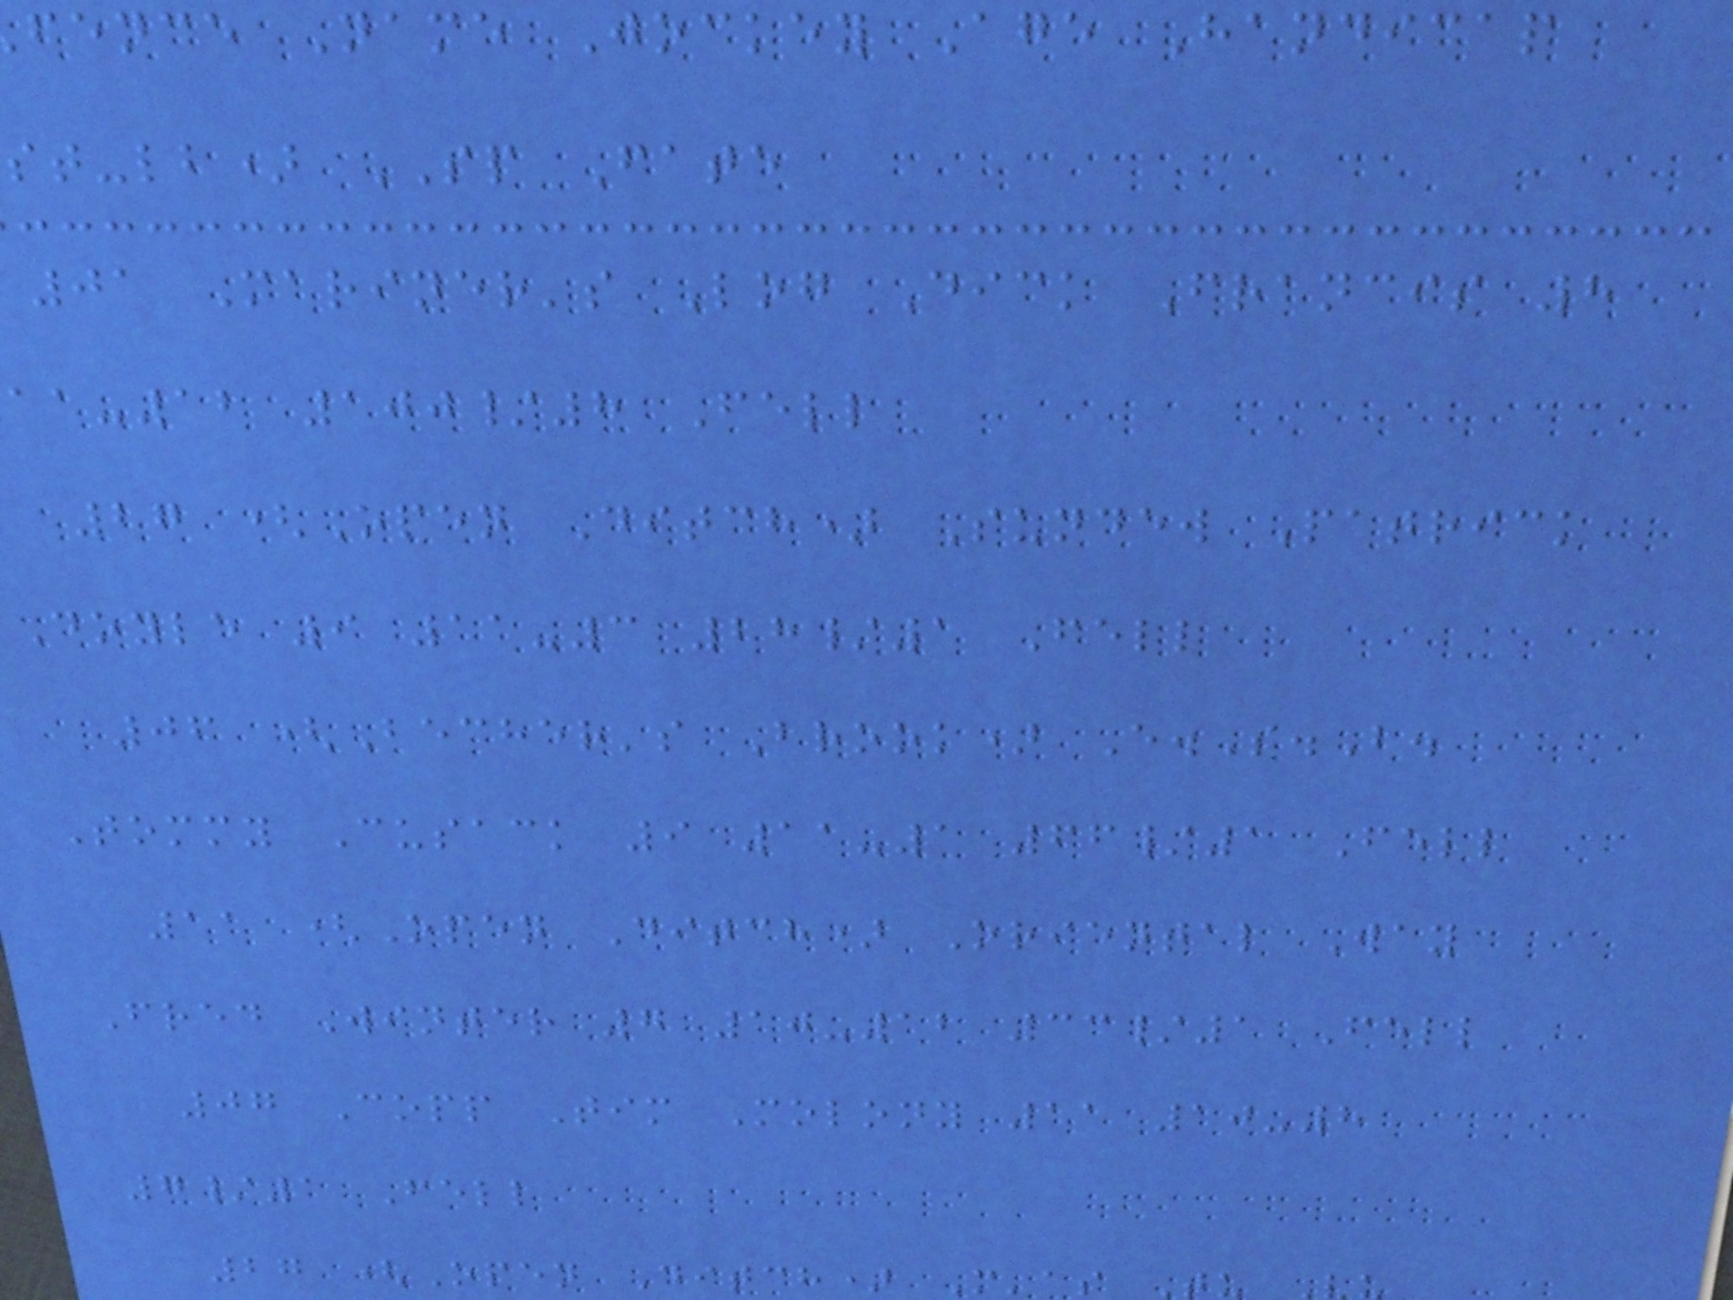fence Name Jockey Age Handicap
st-lb) SP Fate
01 Mariner's Log Dick Francis 8
-12 100/8 Fell
27 (Open Ditch) Sundew Patrick
Doyle 9 11-3 28/1 Fell
06 (Becher's Brook) E.S.B.
Tommy Cusack 9 11-1 66/1 Fell
11 (Open Ditch) Oriental Way
Fred Winter 7 10-12 33/1 Fell
07 Copp Tim Molony 11 10-8
7/1 Fell
27 (Open Ditch) M'as
